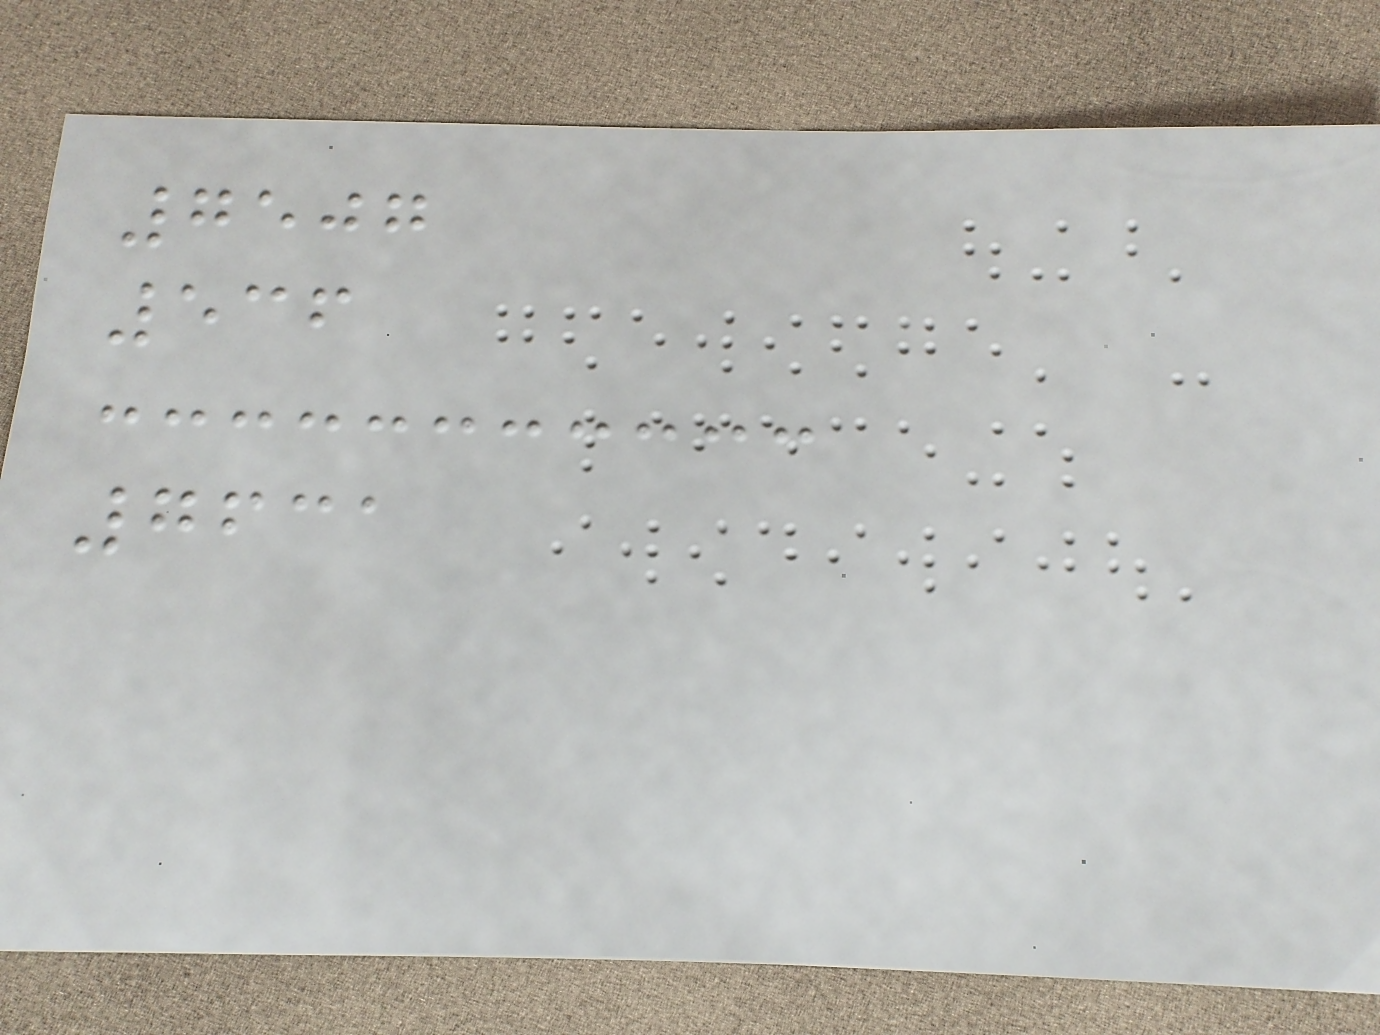7507
536
7631
